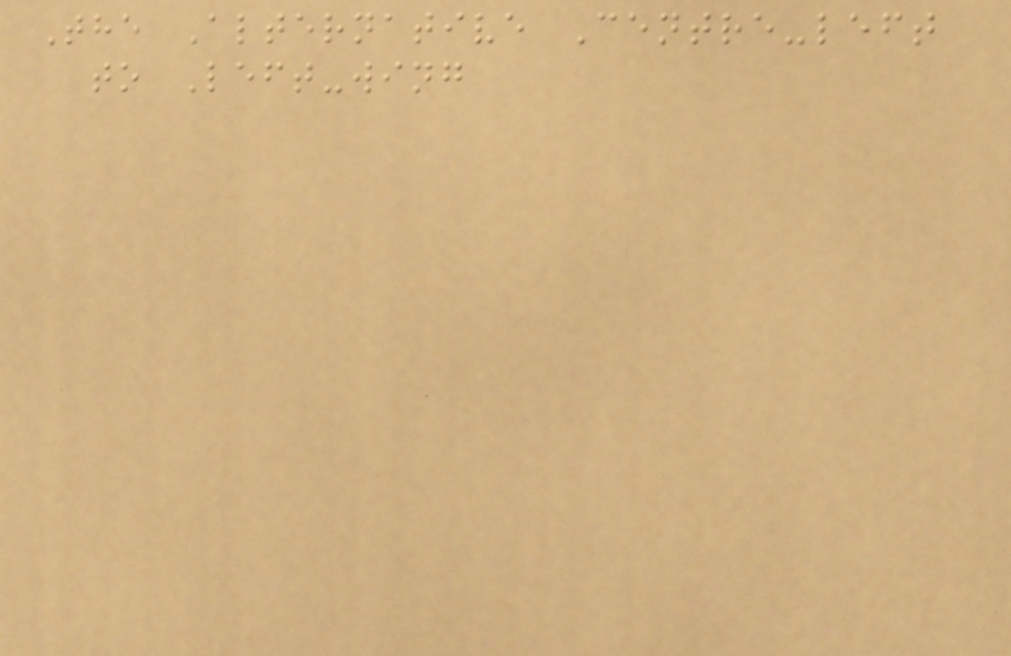The Alternative Centre-left
to Left-wing
